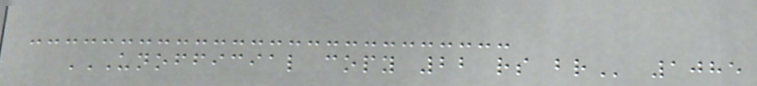UNOFFICIAL COPY 22 RS BR 1085
